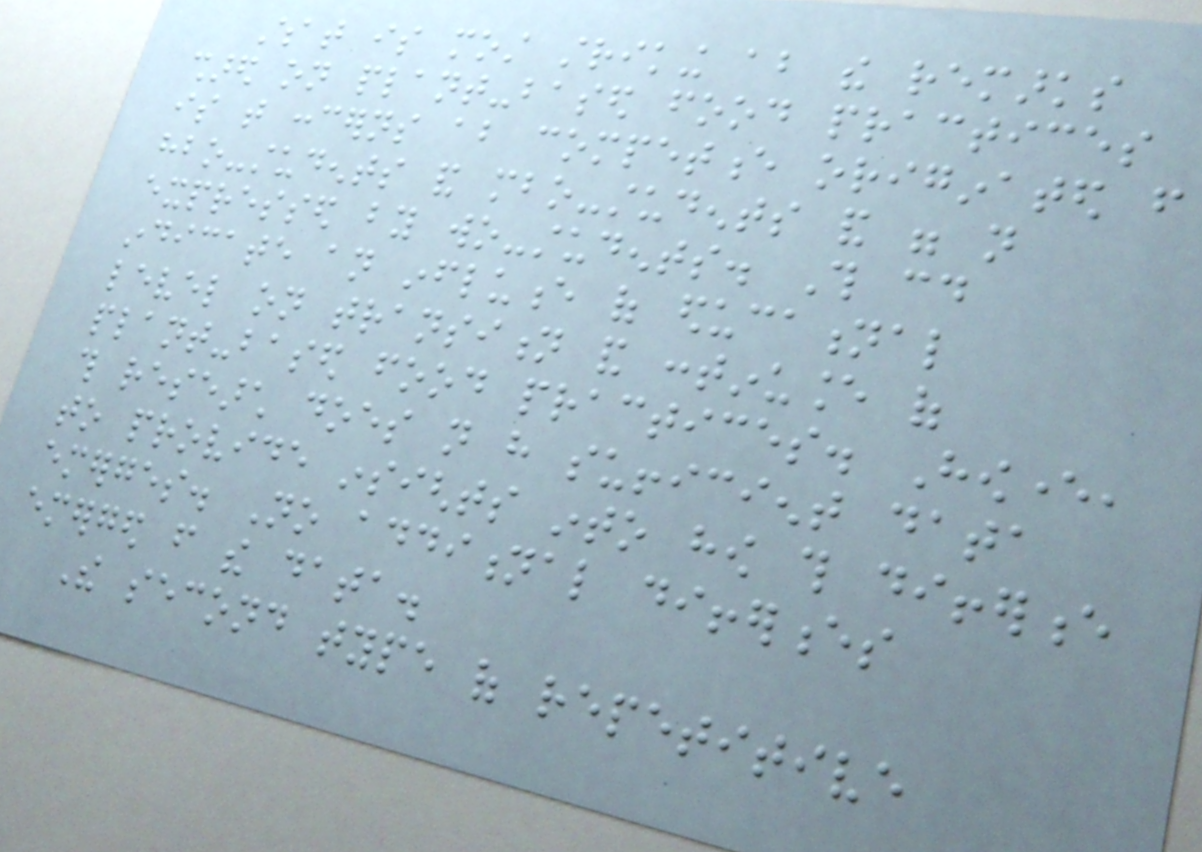What is most striking about the remarks
shared on plant-based food practices
is that concerns about competence originated from
hbo-students and mbo-students and were not
expressed by wo-students. This could
indicate an influence of educational
level on transition and continuance of
plant-based food practices. However,
this research does not have sufficient data
to provide insights into how this difference
emerges. No additional differences
emerged from the data.
The second type of repetitive
